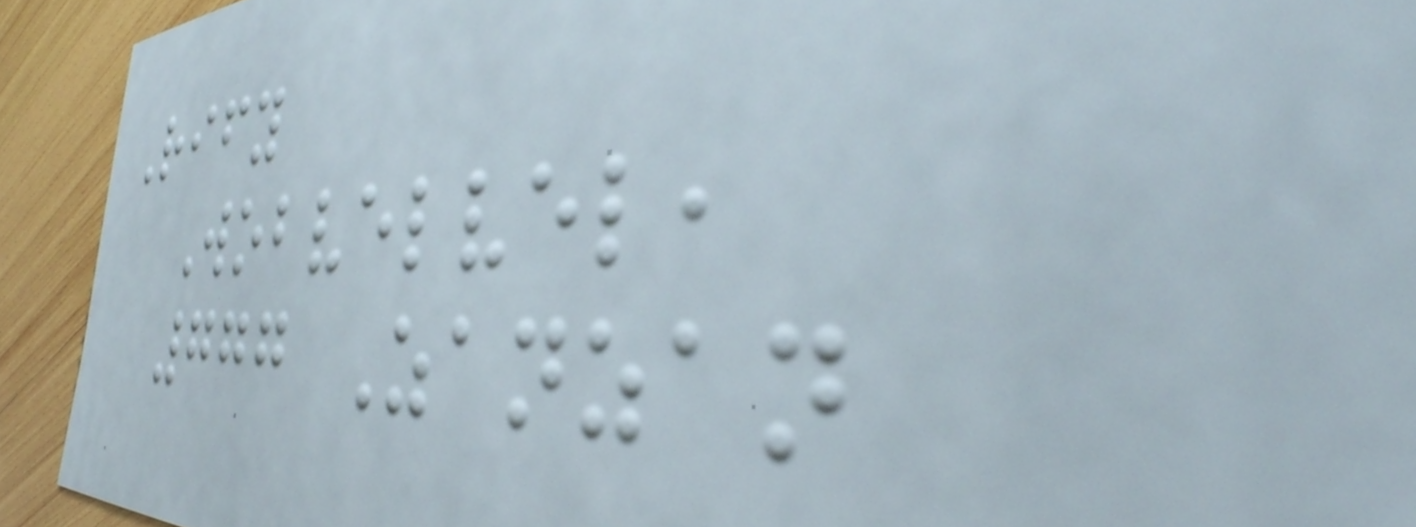Rify
Wobvelvel,
777 Zanzan
